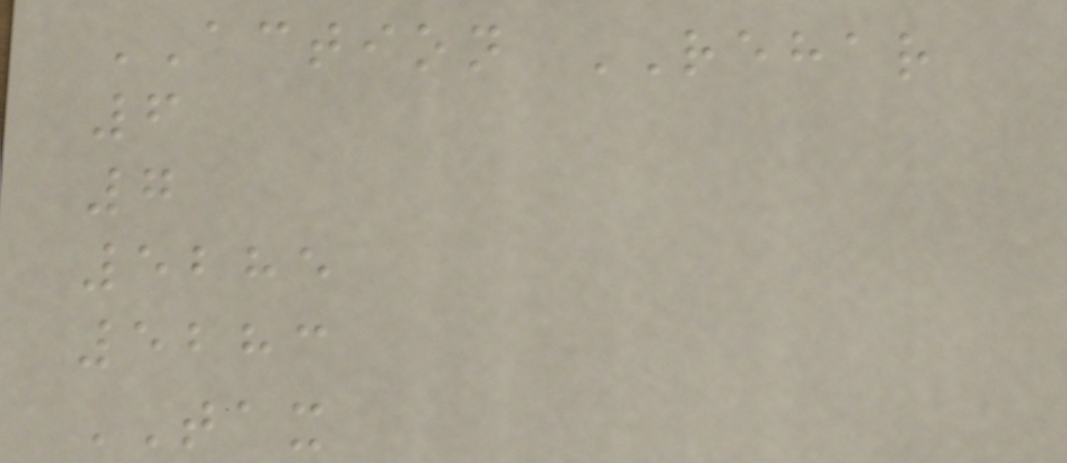ACTION REHAR
6
7
5285
5283
TAX
